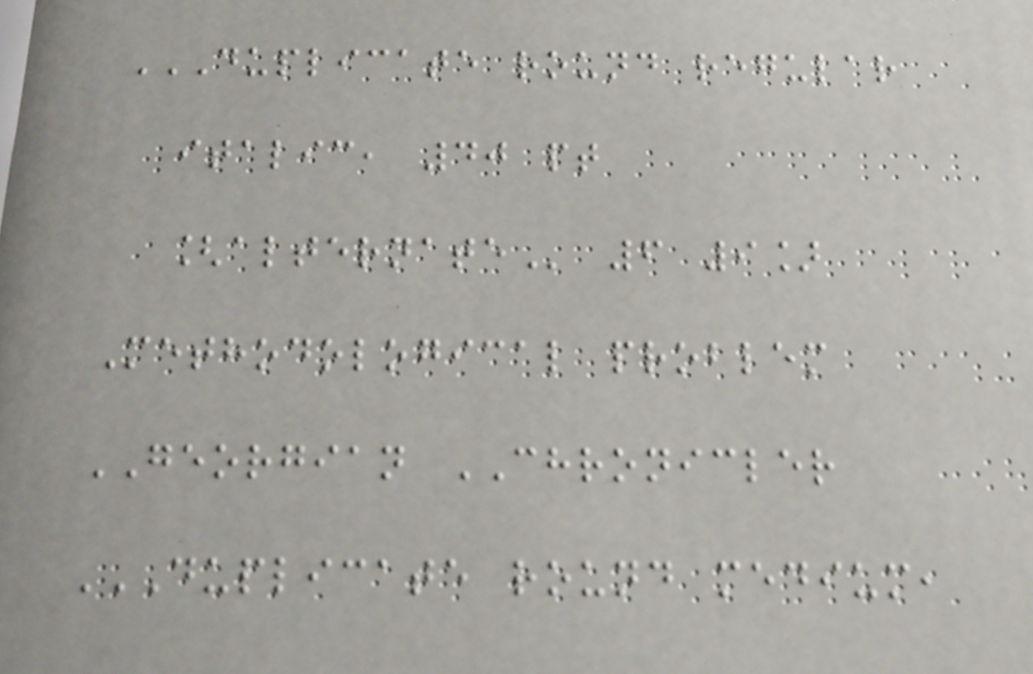DUPLICATE ROUND REGULAR
ITALIC, 40 PT
[ALTERNATE 6 9]
Methodological problem
GEORGIAN CHRONICLER
DUPLICATE ROUND MEDIUM,
